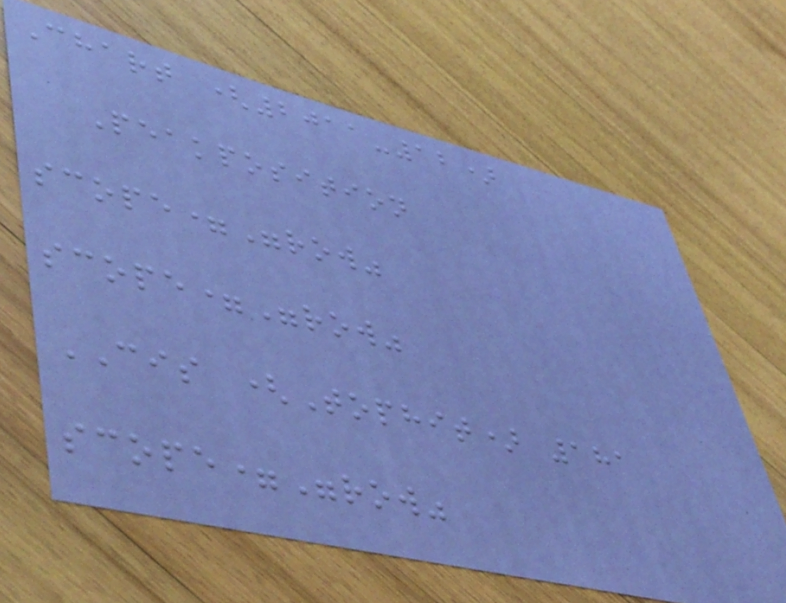Chart (2011-12)
Peakposition
scope="row"
scope="row"
CIS (Tophit) 181
scope="row"
